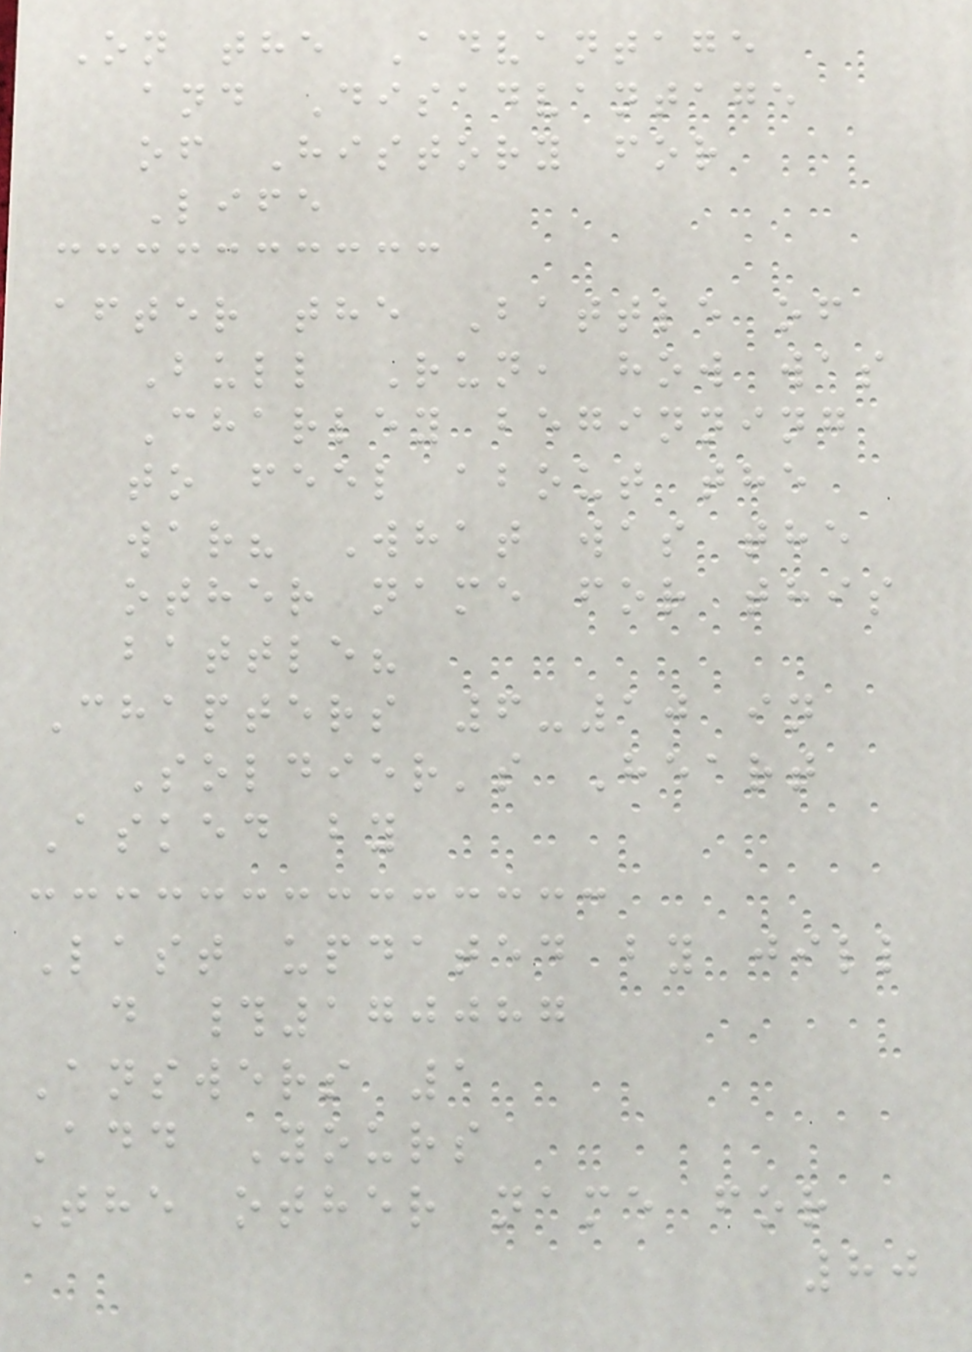On the Advantage
and Disadvantage
of History for
Life
after the Battle of
Bull Run, how was
Charley beginning
to feel about the
war? What was the
other name for this
battle?
Chapters 6-10 in
Soldier's Heart
Asked by
Last updated by jill
d #170087
Answers 1
Add Yours
The other name for
80
